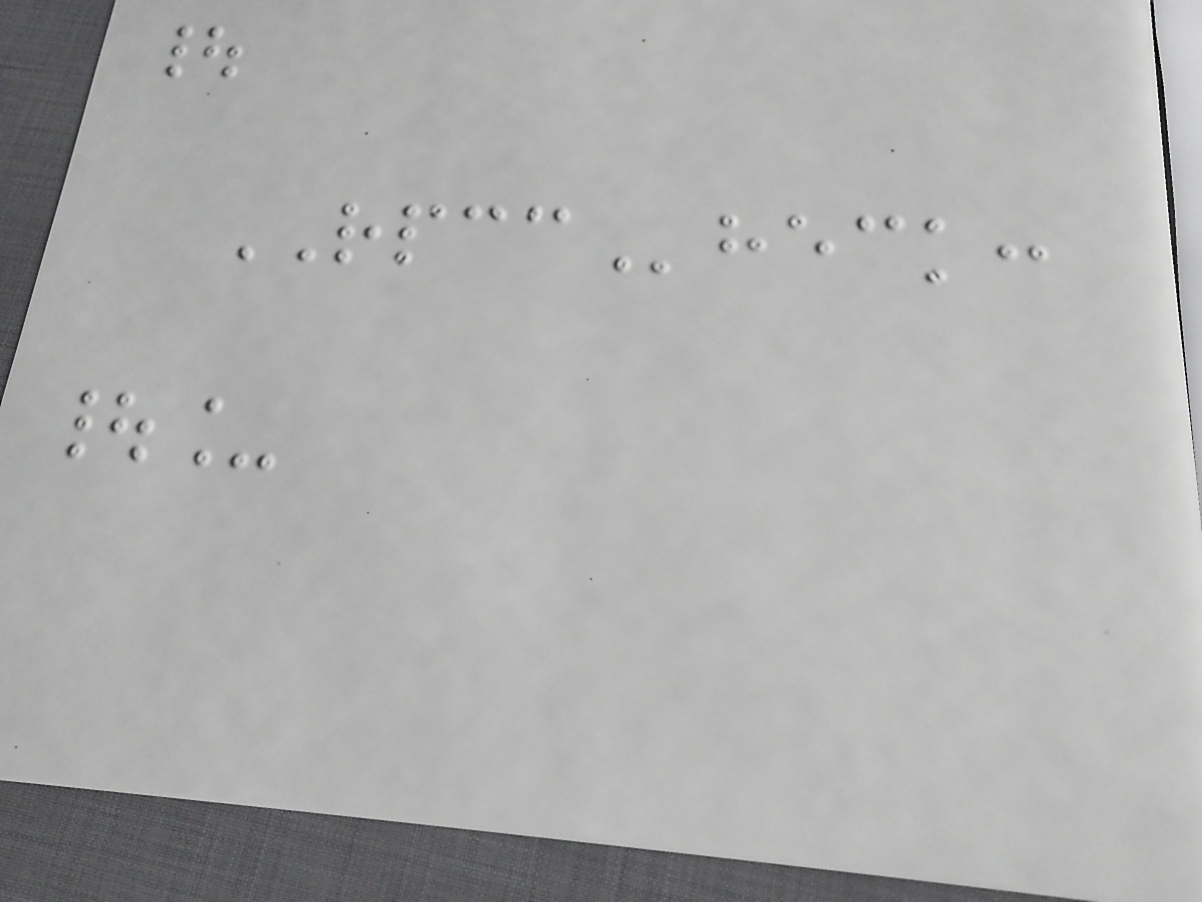|
RPCCheck:
|_
